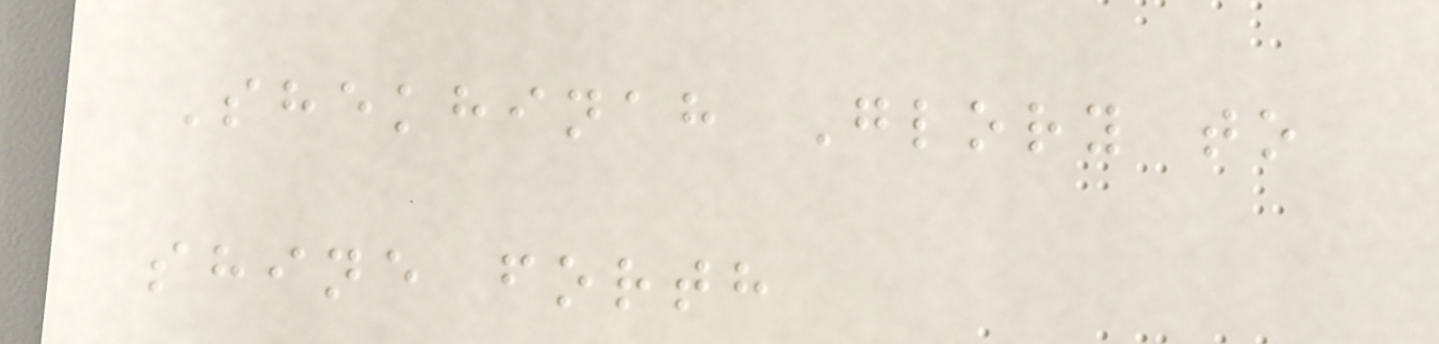Shekhinah Glory to
shine forth
